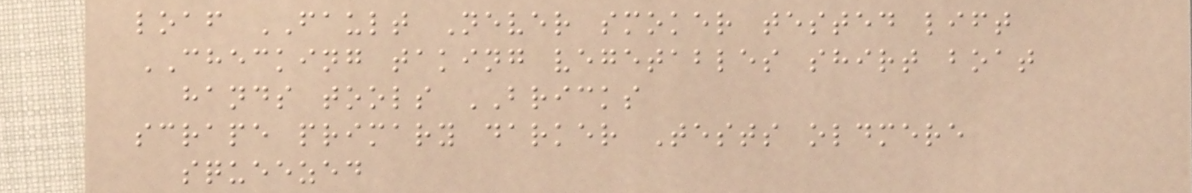loaf FAULT Never smoker tested lift
CHECKING taking vegetables shirt boat
hands tools BRICKS
scrape primary darker Tests oldmere
squeezed
